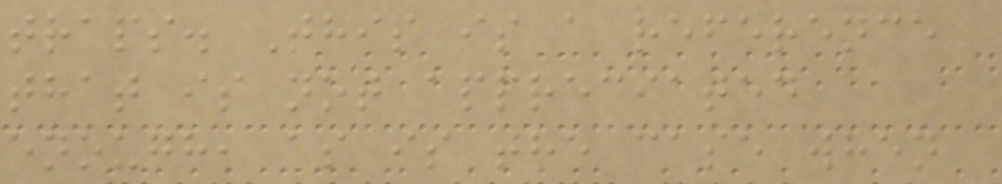traps. This is a reference
that is not appreciated
enough, as is the case when
